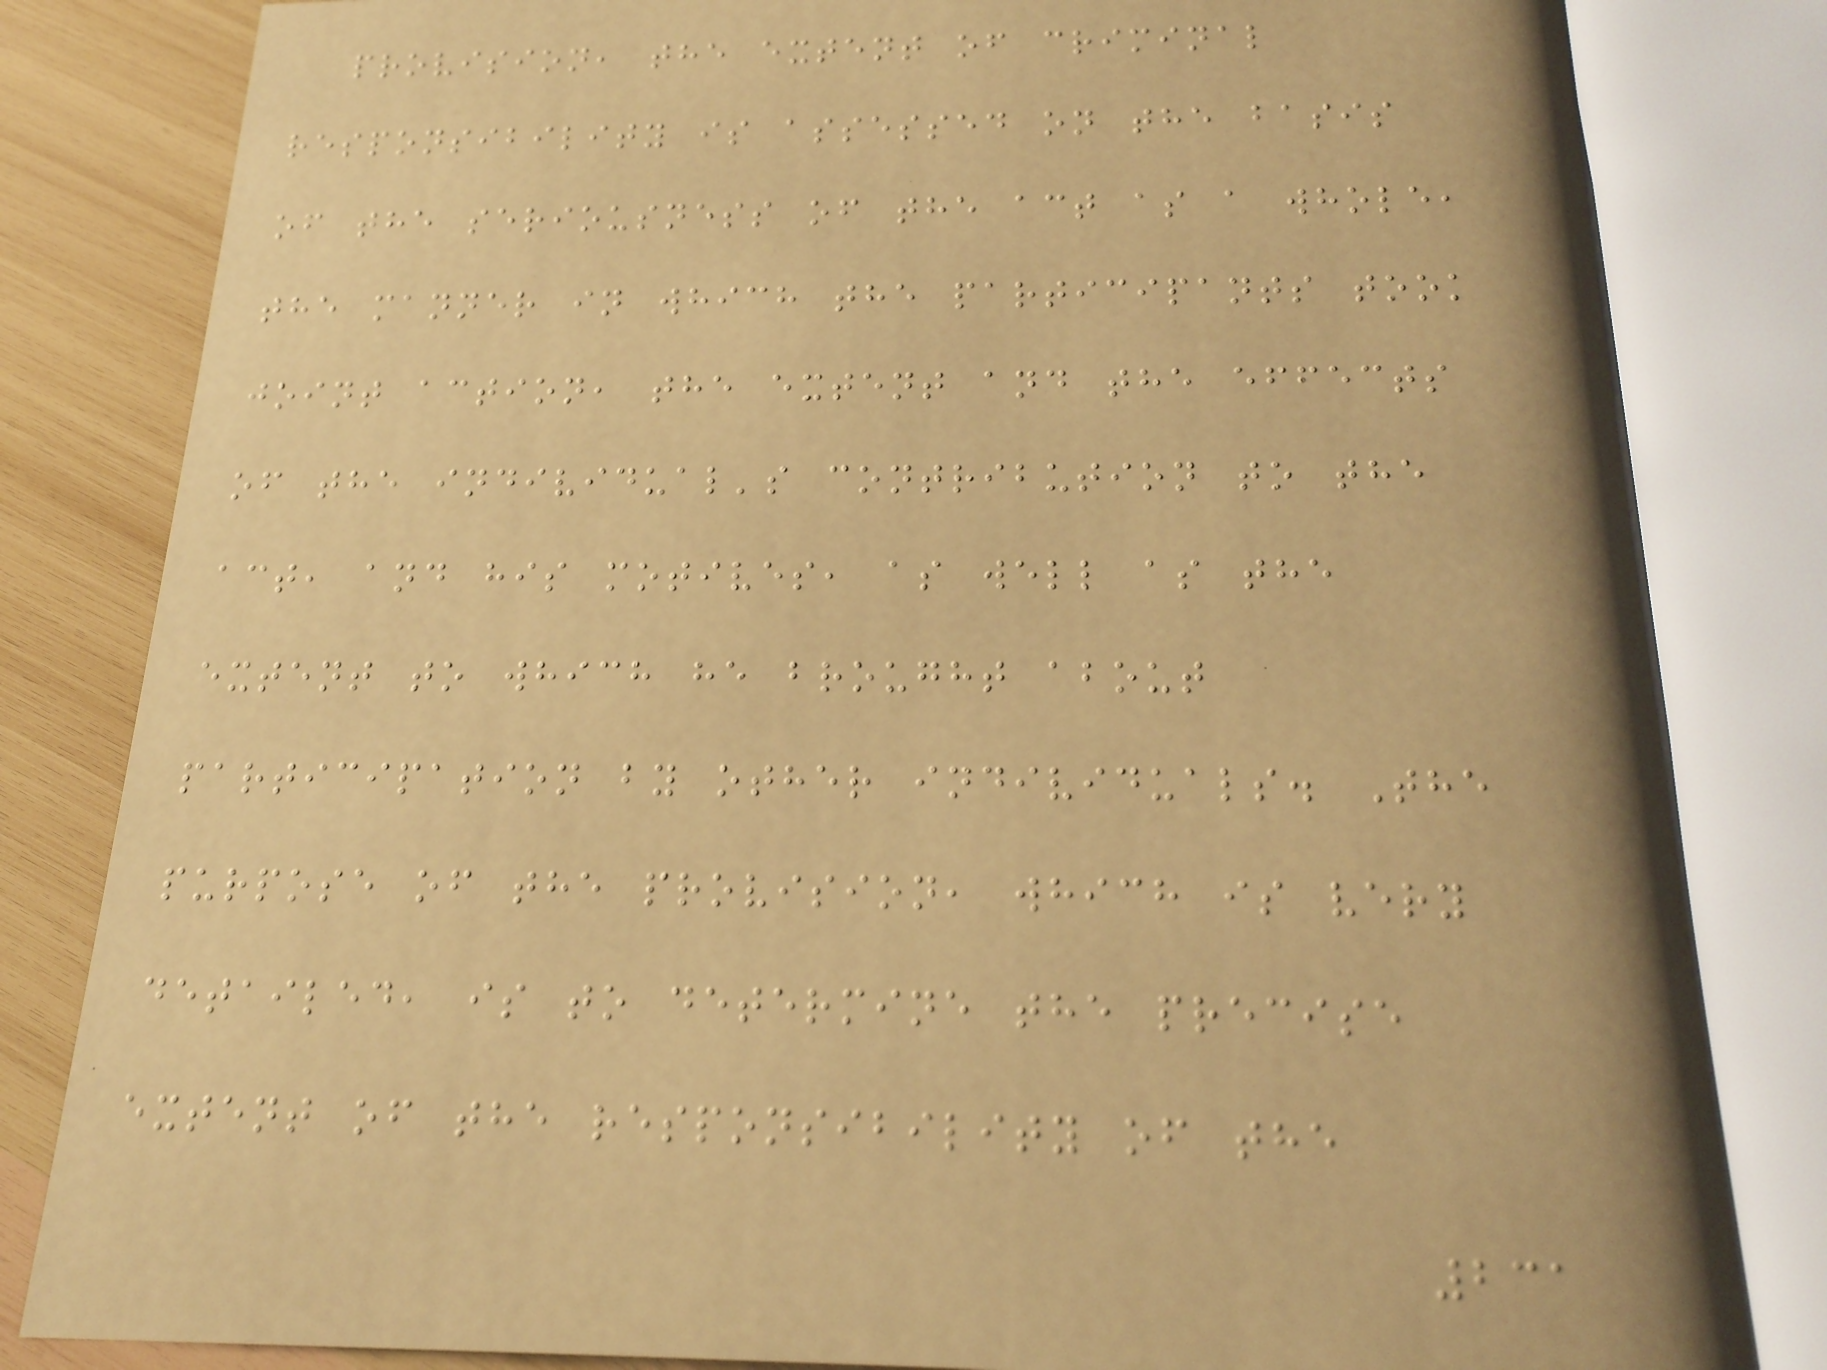provision, the extent of criminal
responsibility is assessed on the basis
of the seriousness of the act as a whole,
the manner in which the participants took
joint action, the extent and the effects
of the individual's contribution to the
act, and his motives, as well as the
extent to which he brought about
participation by other individuals. The
purpose of the provision, which is very
detailed, is to determine the precise
extent of the responsibility of the
231
